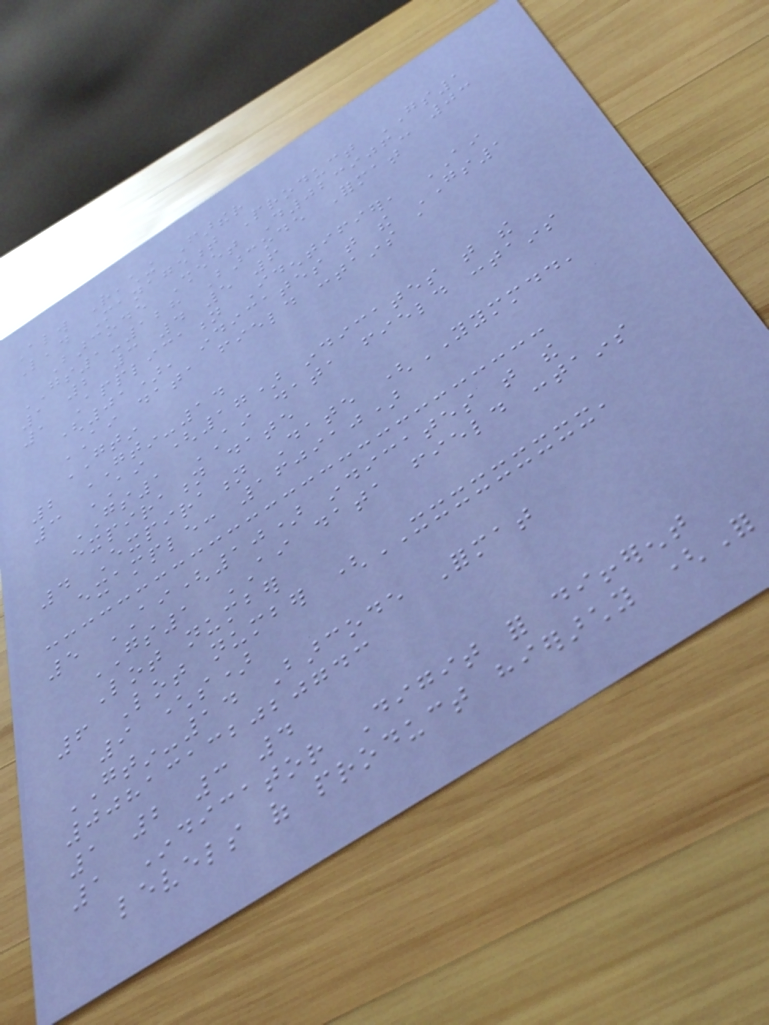Always Reaching Farther
Lead Management Product GS1
Barcode Sheet D023906- 03
GS1-128 Barcode Format
1 2 3 4 5 6
1 Application Identifier, AI
(01), indicates that the GS1
AI data field contains a
GTIN
2 GTIN-14
3 AI (17) indicates that the
GS1 AI data field contains
expiration date
4 Expiration Date (YYMMDD,
example: 160910)
5 AI(10) indicates that the
GS1 AI data field contains
Lot number
6 Lot number (XXXXXXXXX,
9 characters)
GTIN-14 Barcode Format
00813132020743
1 2 3 4
1 Indicator Digit for different
levels of product hierarchy (For
